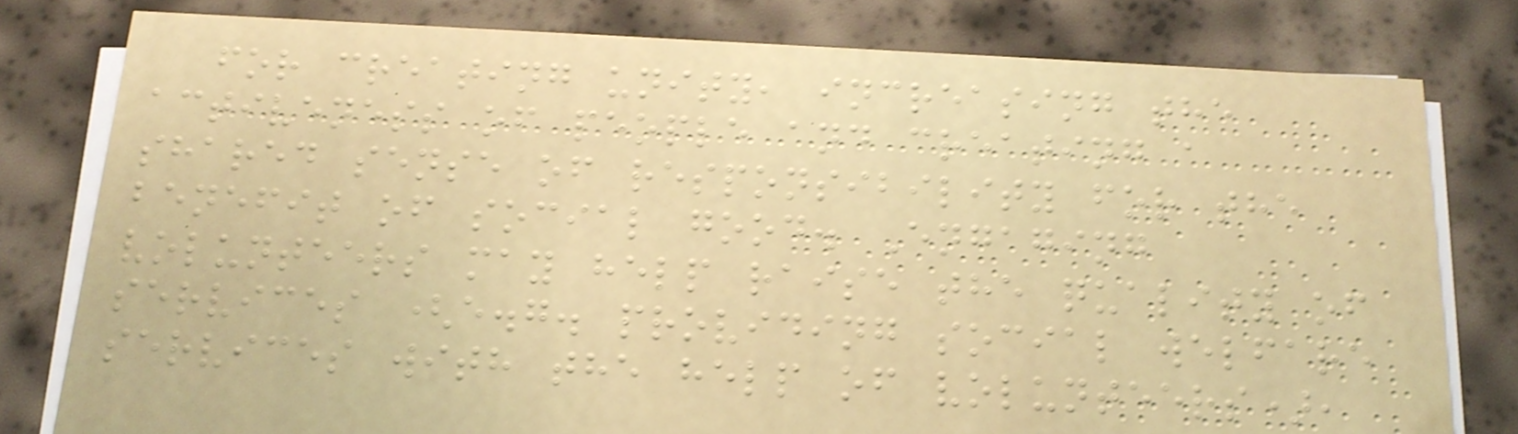for creating unity, increasing the
activeness of people and creating a
shared sense of responsibility for the
benefit of social good. Engaging
volunteers may help raise the quality of
services (e.g. providing social welfare
services with the help of volunteers),
